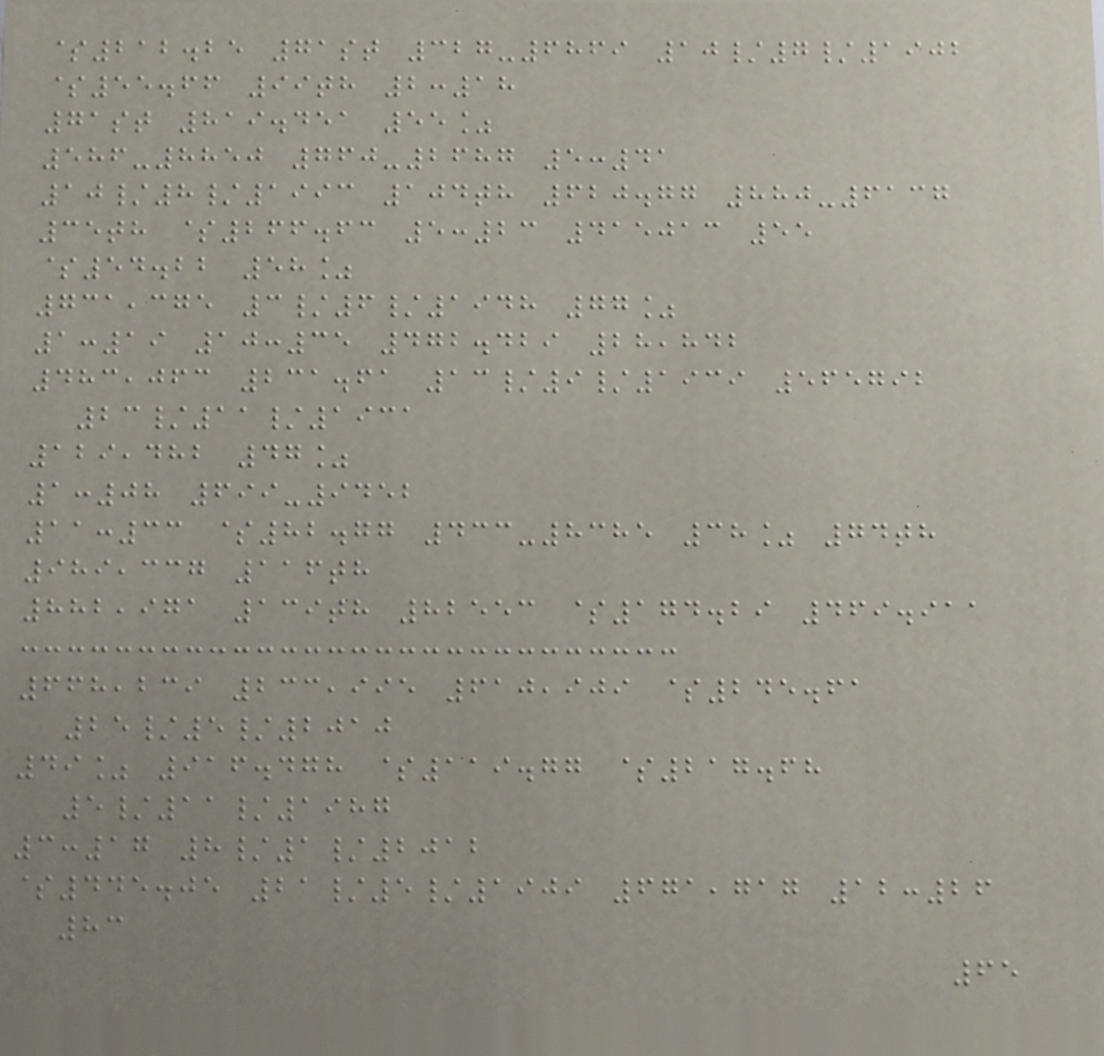$212.25 71st 327-6869 10/7/1902
$55.66 99th 2:18
71st 819.451 55%
586-8850 760-2687 5:41
10/8/1993 104th 620.77 880-6137
35th $266.63 5:23 415013 55
$54.22 58%
731,375 3/6/1948 77%
1:19 10:35 472.429 28,842
483,063 231.61 13/9/1939 565792
23/11/1931
129,482 47%
1:08 699-9452
11:33 $82.77 433-8385 38% 74th
989,337 116th
882,971 139th 82553 $174.29 469.911
668,239 233,995 610,909 $245.61
25/5/2010
49% 916.478 $119.77 $217.68
5/11/1987
3:17 8/1/2012
$445.05 21/5/1909 671,717 12:26
83
65
